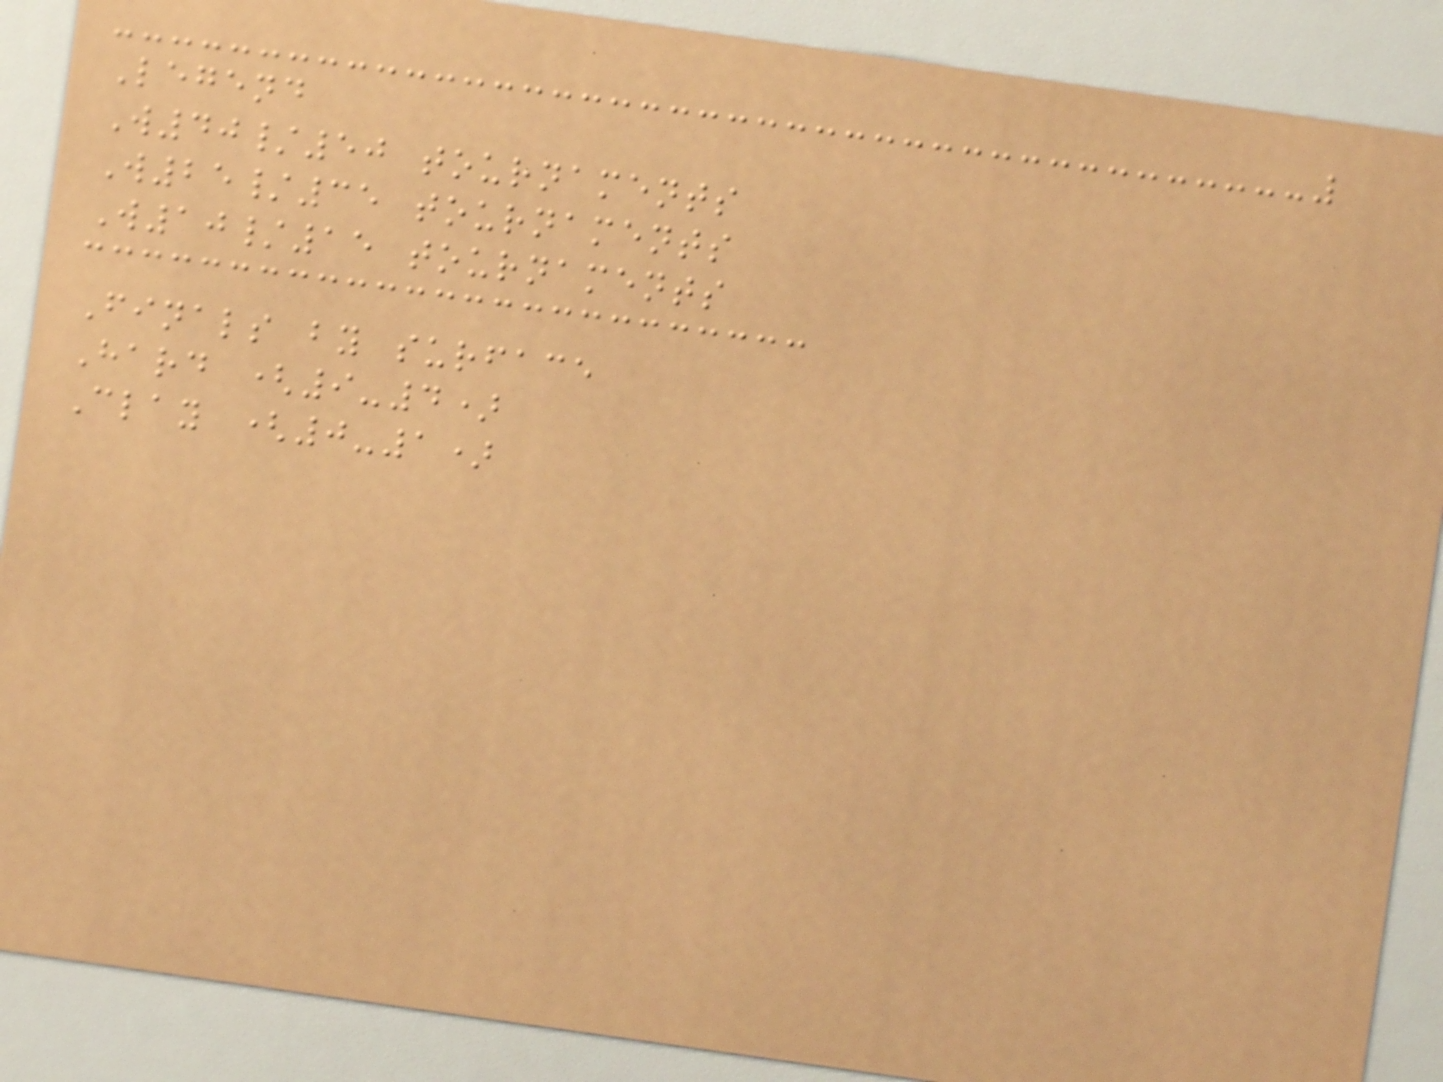Legend
W40/50 tournaments
W25/35 tournaments
W10/15 tournaments
Finals by surface
Hard (9-4)
Clay (0-1)
